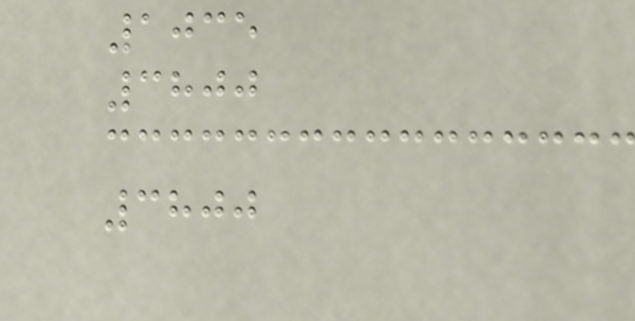1035
3800
3800
